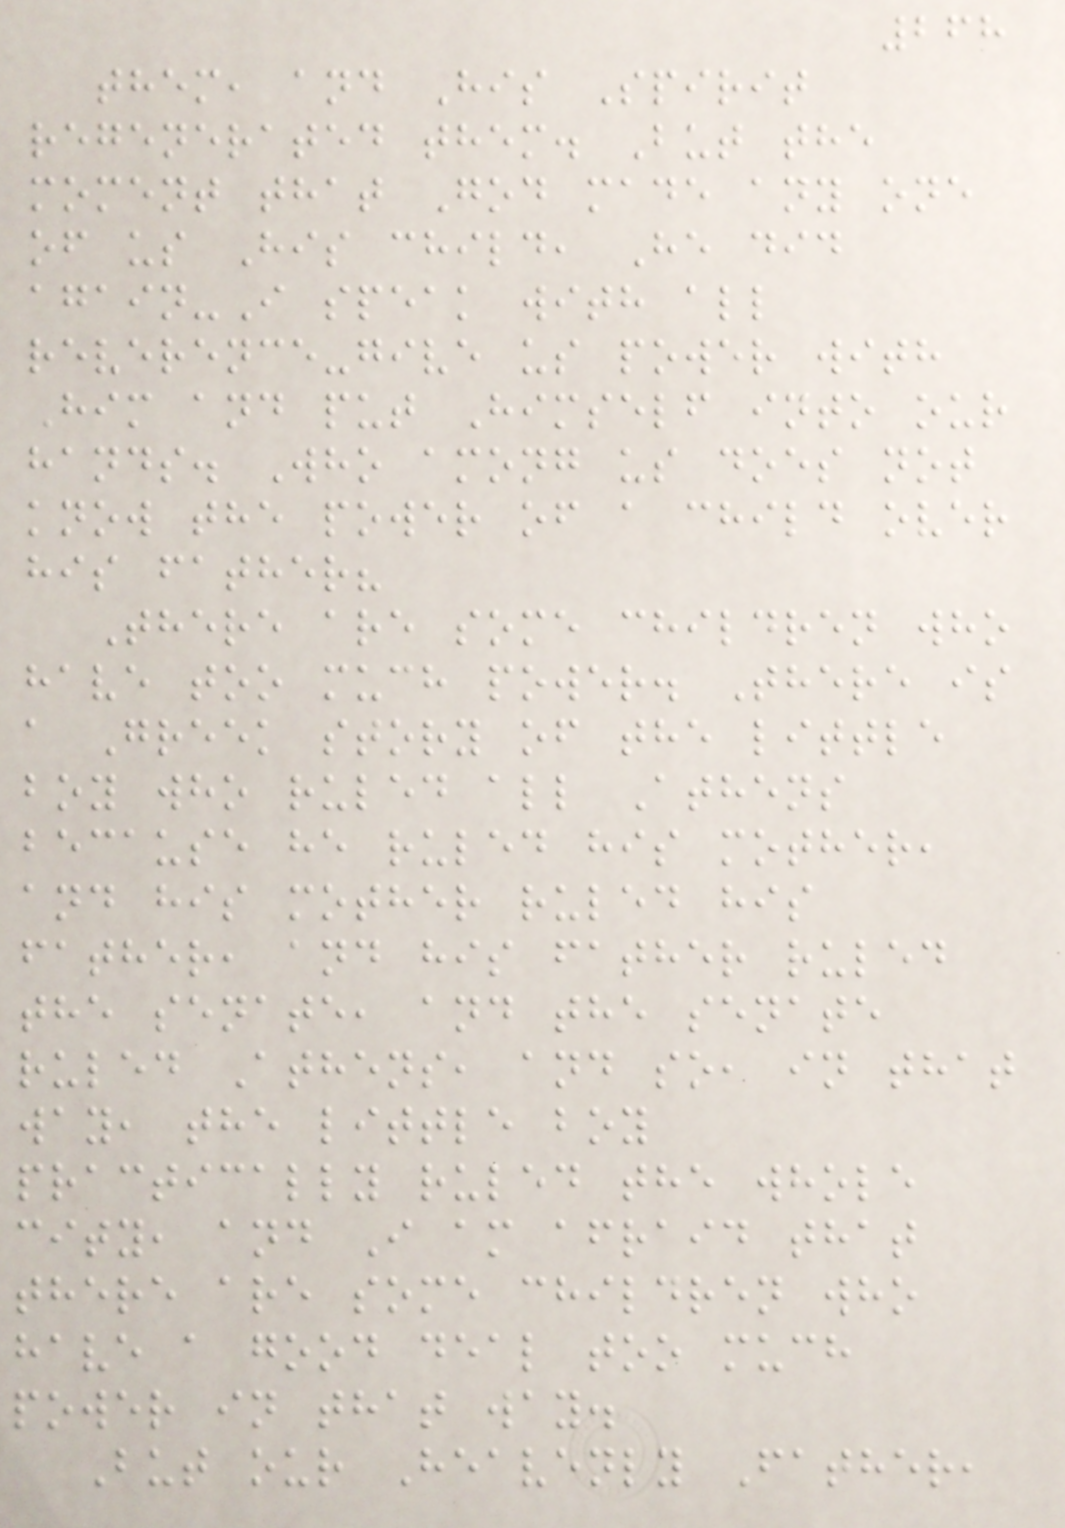268
them, and His Spirit
regenerated them. But the
moment that God made any one
of us His child, He did
again-I speak with all
reverence-give us power with
Him and put Himself into our
hands. Who among us does not
know the power of a child over
his father?
There are some children who
have too much power. There is
a Greek story of the little
boy who ruled all Athens
because he ruled his mother,
and his mother ruled his
father, and his father ruled
the senate, and the senate
ruled Athens, and so, in that
way, the little boy
practically ruled the whole
city, and I am afraid that
there are some children who
have a good deal too much
power in that way.
But our Heavenly Father,
